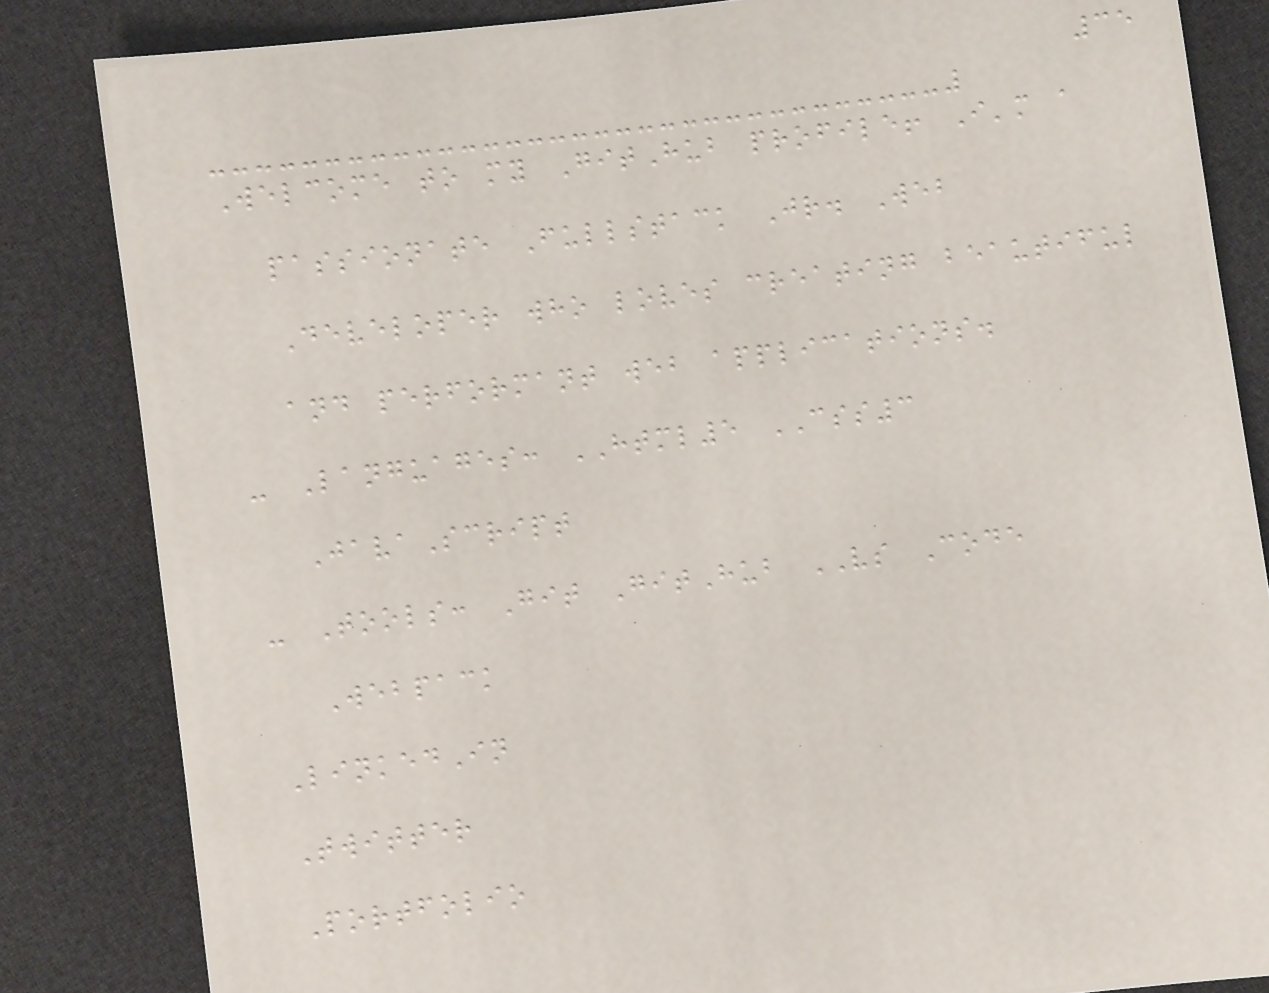35
Welcome to my GitHub profile! I'm a
passionate Fullstack Jr. Web
Developer who loves creating beautiful
and performant web applications.
- Languages: HTML5 CSS3
JavaScript
- Tools: Git GitHub VS Code
Webpack
LinkedIn
Twitter
Portfolio
